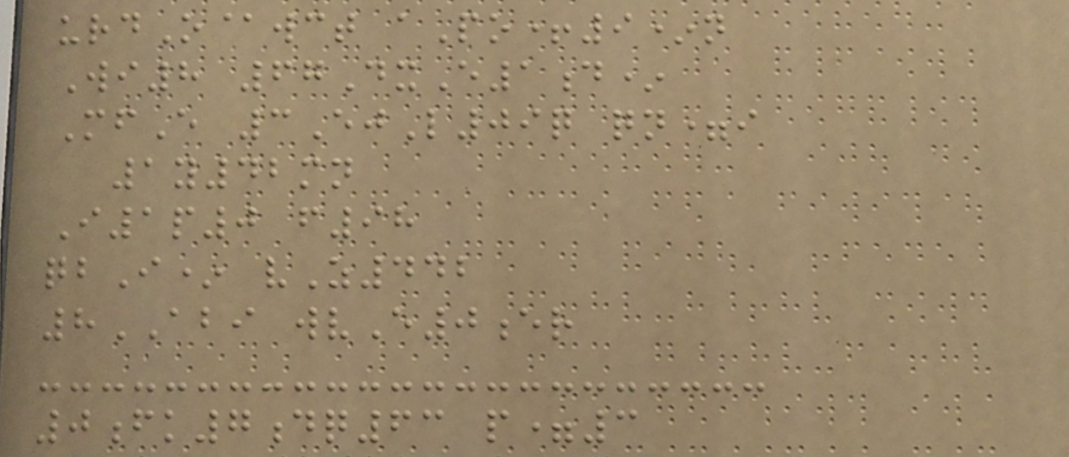urdO@wct aPo+9*n
Wi8 67DxE1d*
MfE 3EjL09q qn=i
1y42mn
I1p0 f98
qbI* vZ442
8ABI wvE0er
0fk7dq63 p=3
